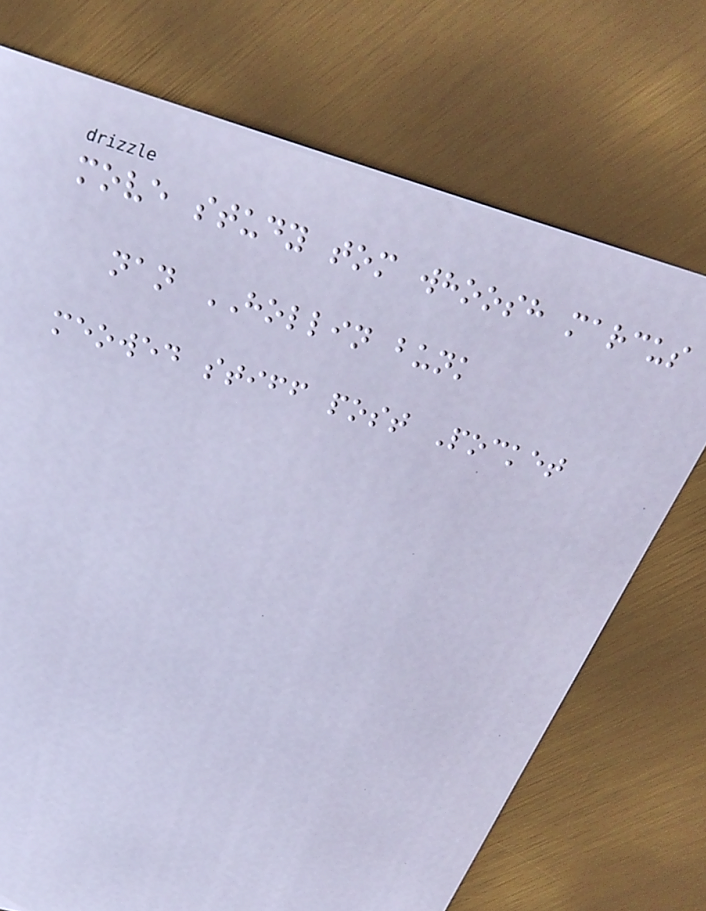move study tom whoosh marcus
nan HOLLIN bunk
meowed stiff post Pocket
